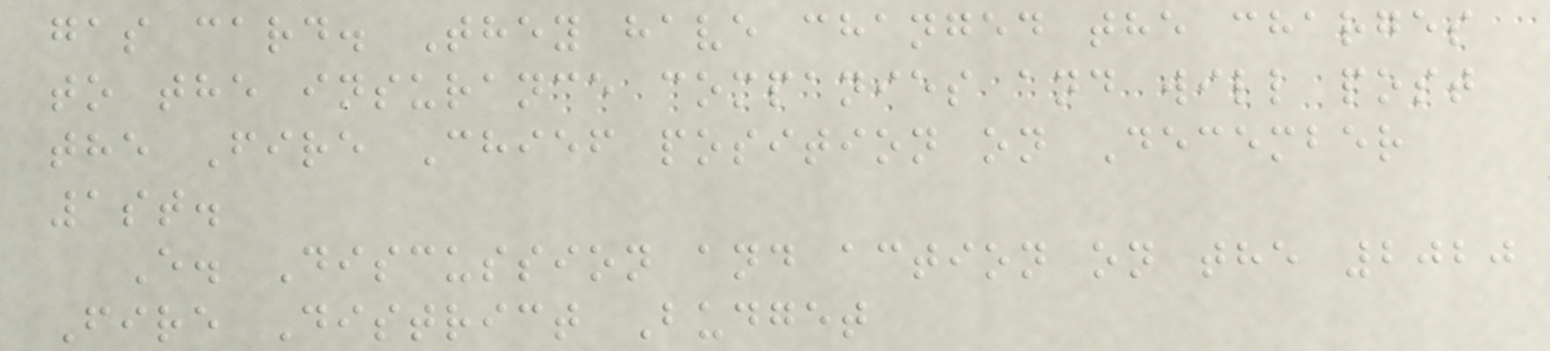gas card. They have changed the charges
to the insurance companies and will post
the Fire Chief position on December
1st.
E. Discussion and action on the 2020
Fire District Budget
